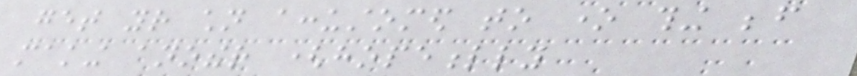get your children accustomed to one thing before
making another (hopefully
